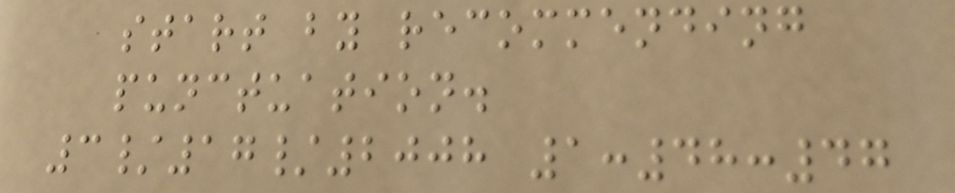start by recommending
punctuation.
3/17/2008 1:48:47
